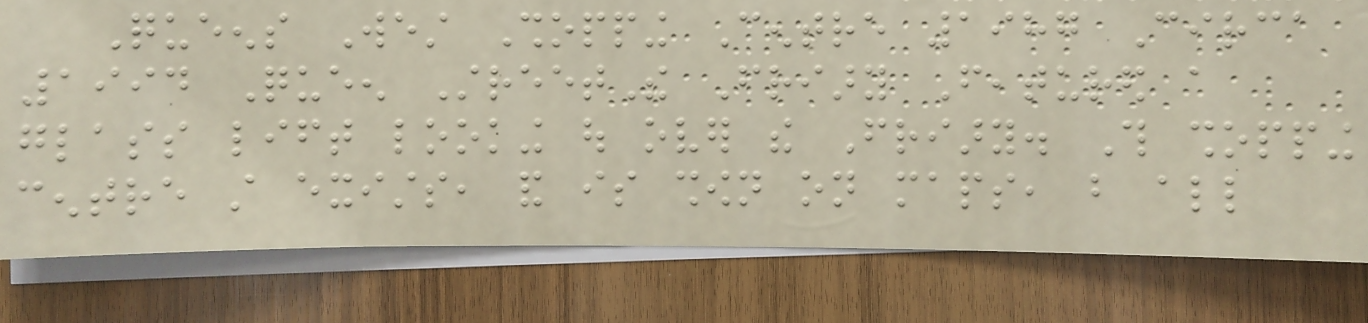Queens West Shopping Centre 1987 Circa
1994 Queen StreetThe Friary Featured a
glass lift looking out over the Friary. This shopping
centre still exists, and is shown on maps, but all
